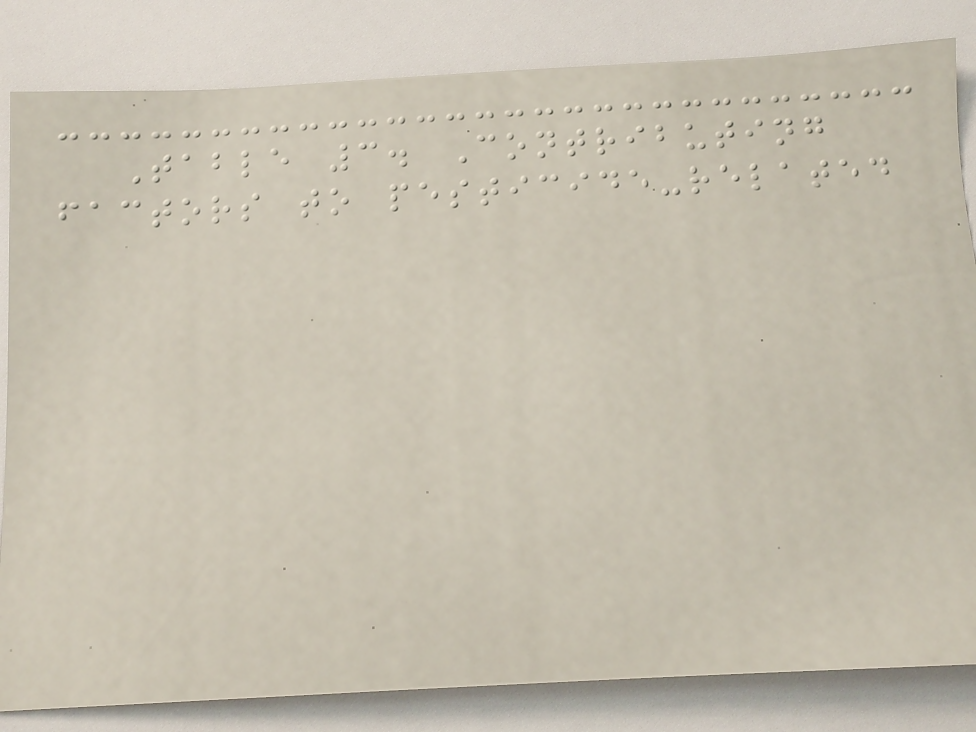Table 3. Contributing
factors to pesticide-related
